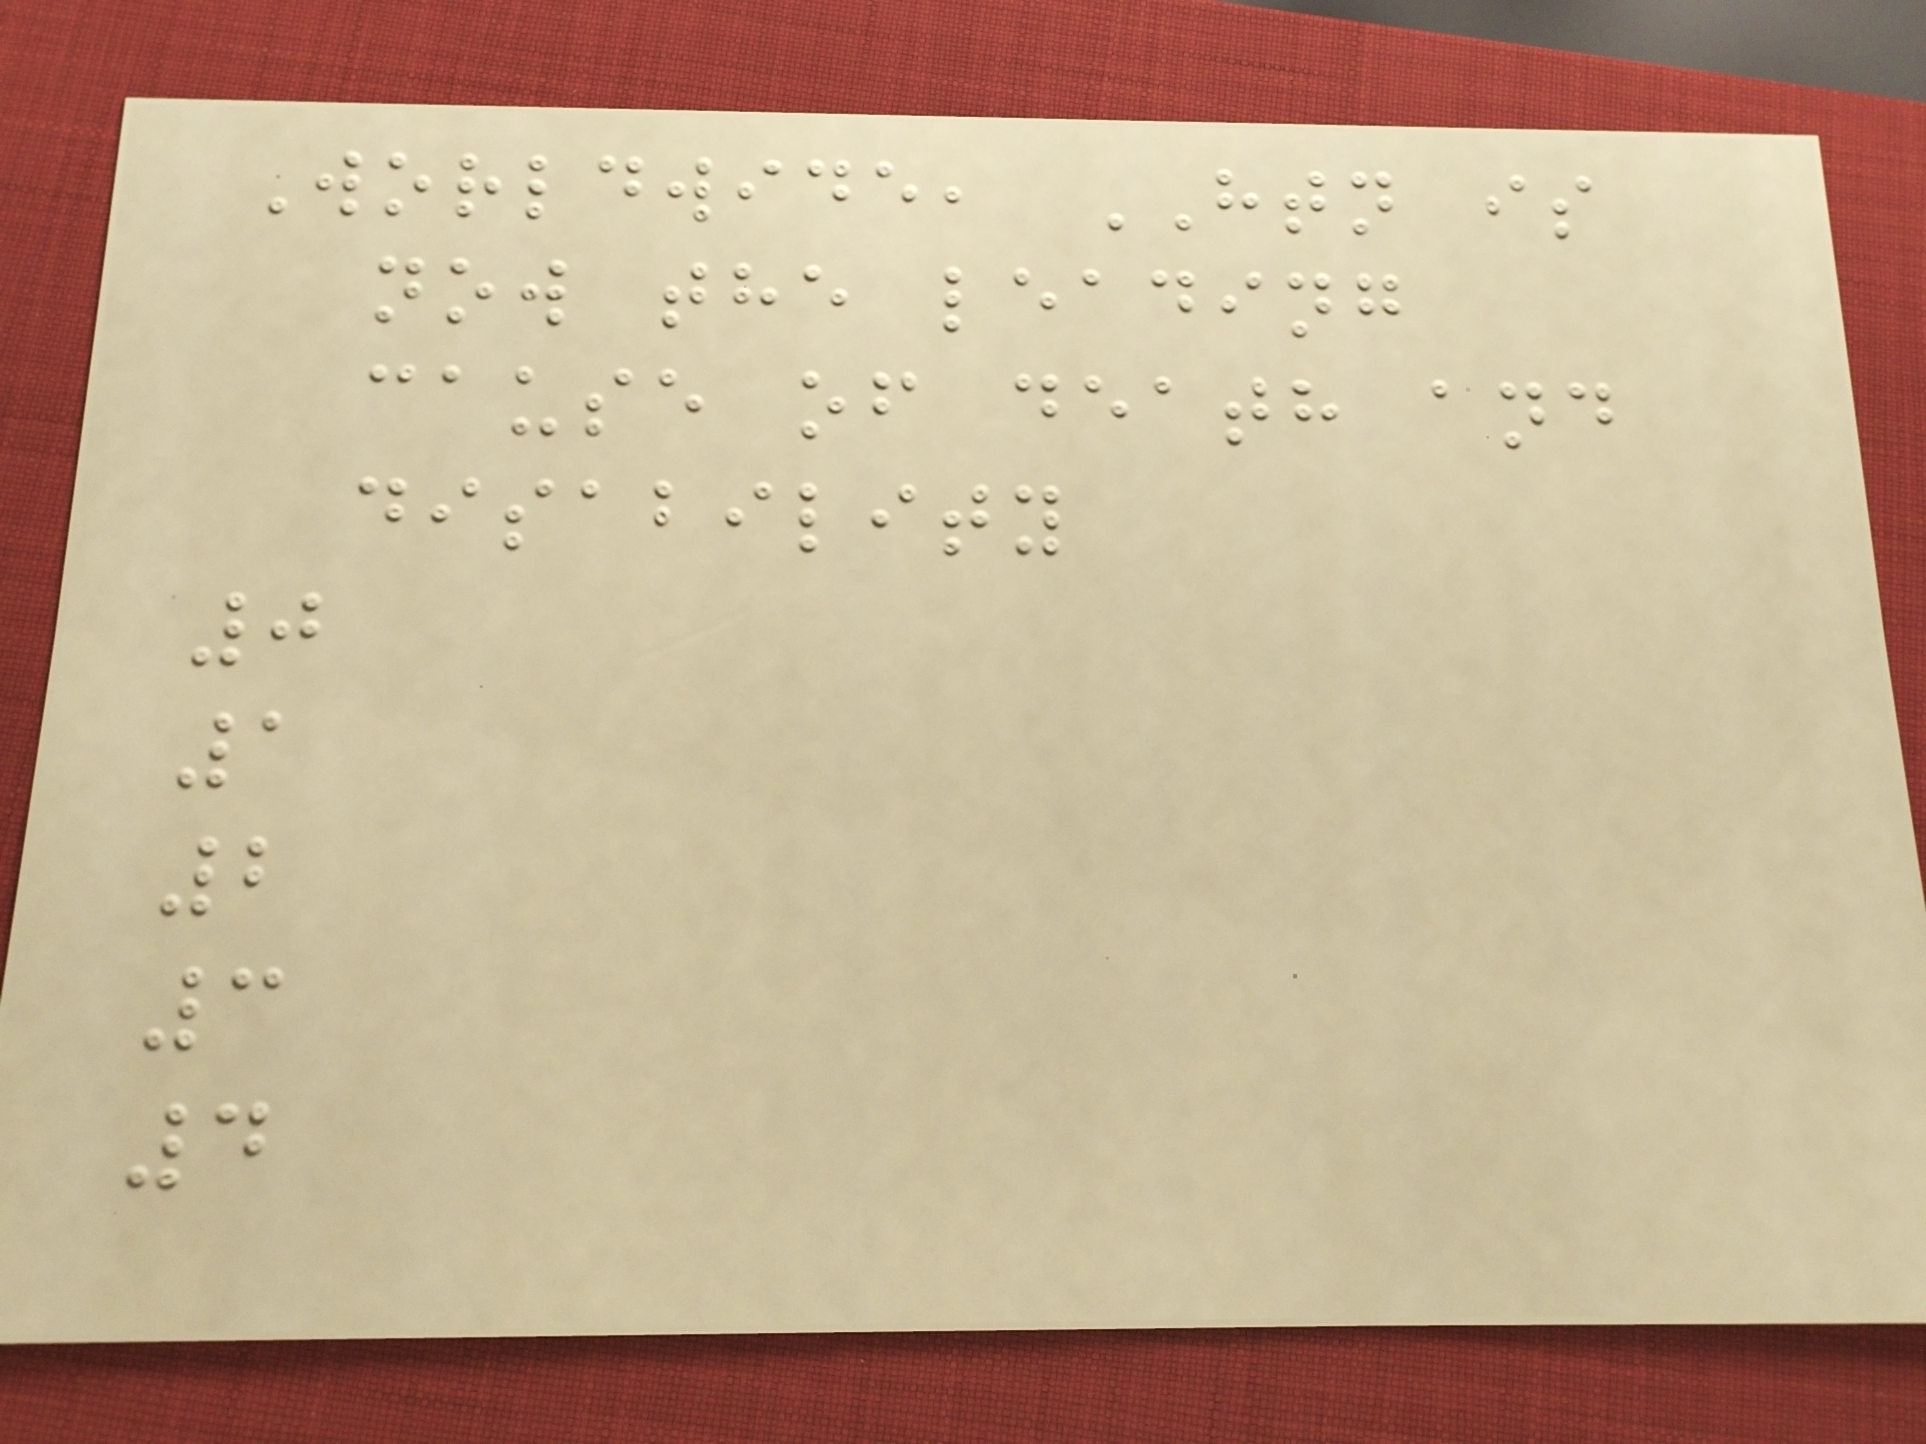Worldwide, HTN is
now the leading
cause of death and
disability
0
1
2
3
4
